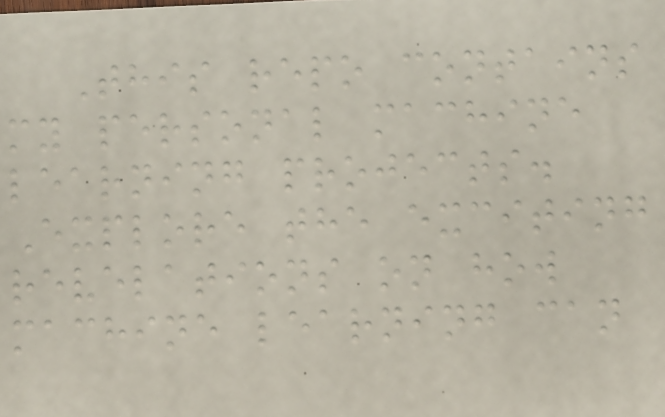This repo contains
my personal machine
learning projects.
Explore the exciting
revelations on how
machine learning can
